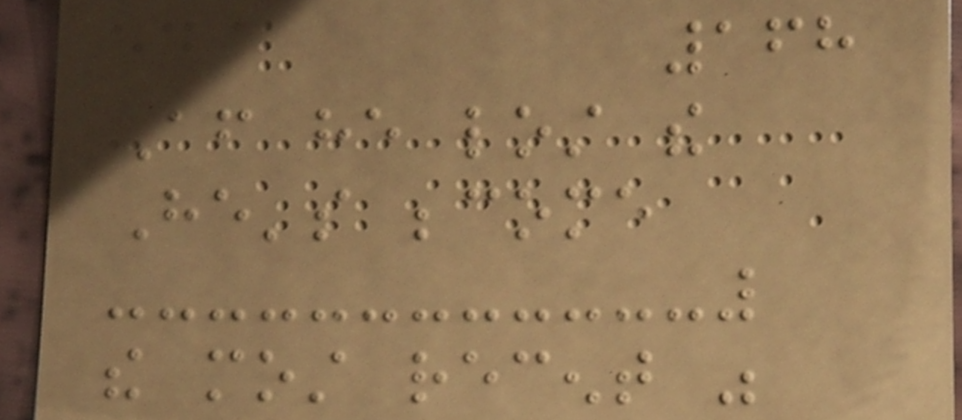168
After he lost the
He's become
the most recent was
